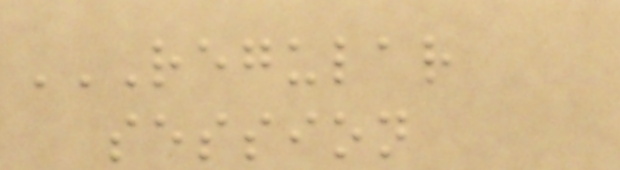REGULAR
SESSION
